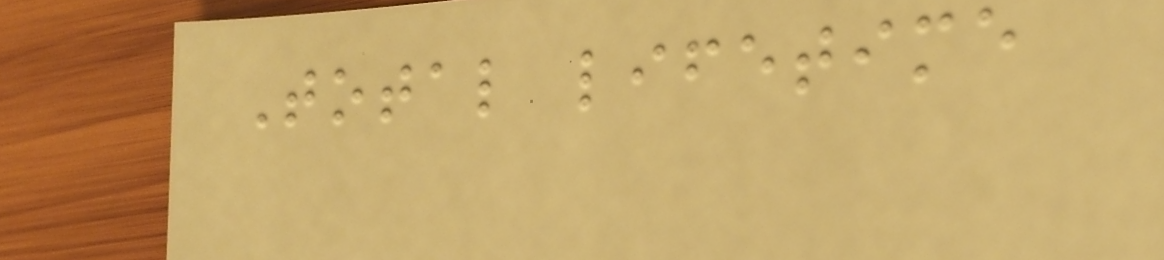Total lifetime
